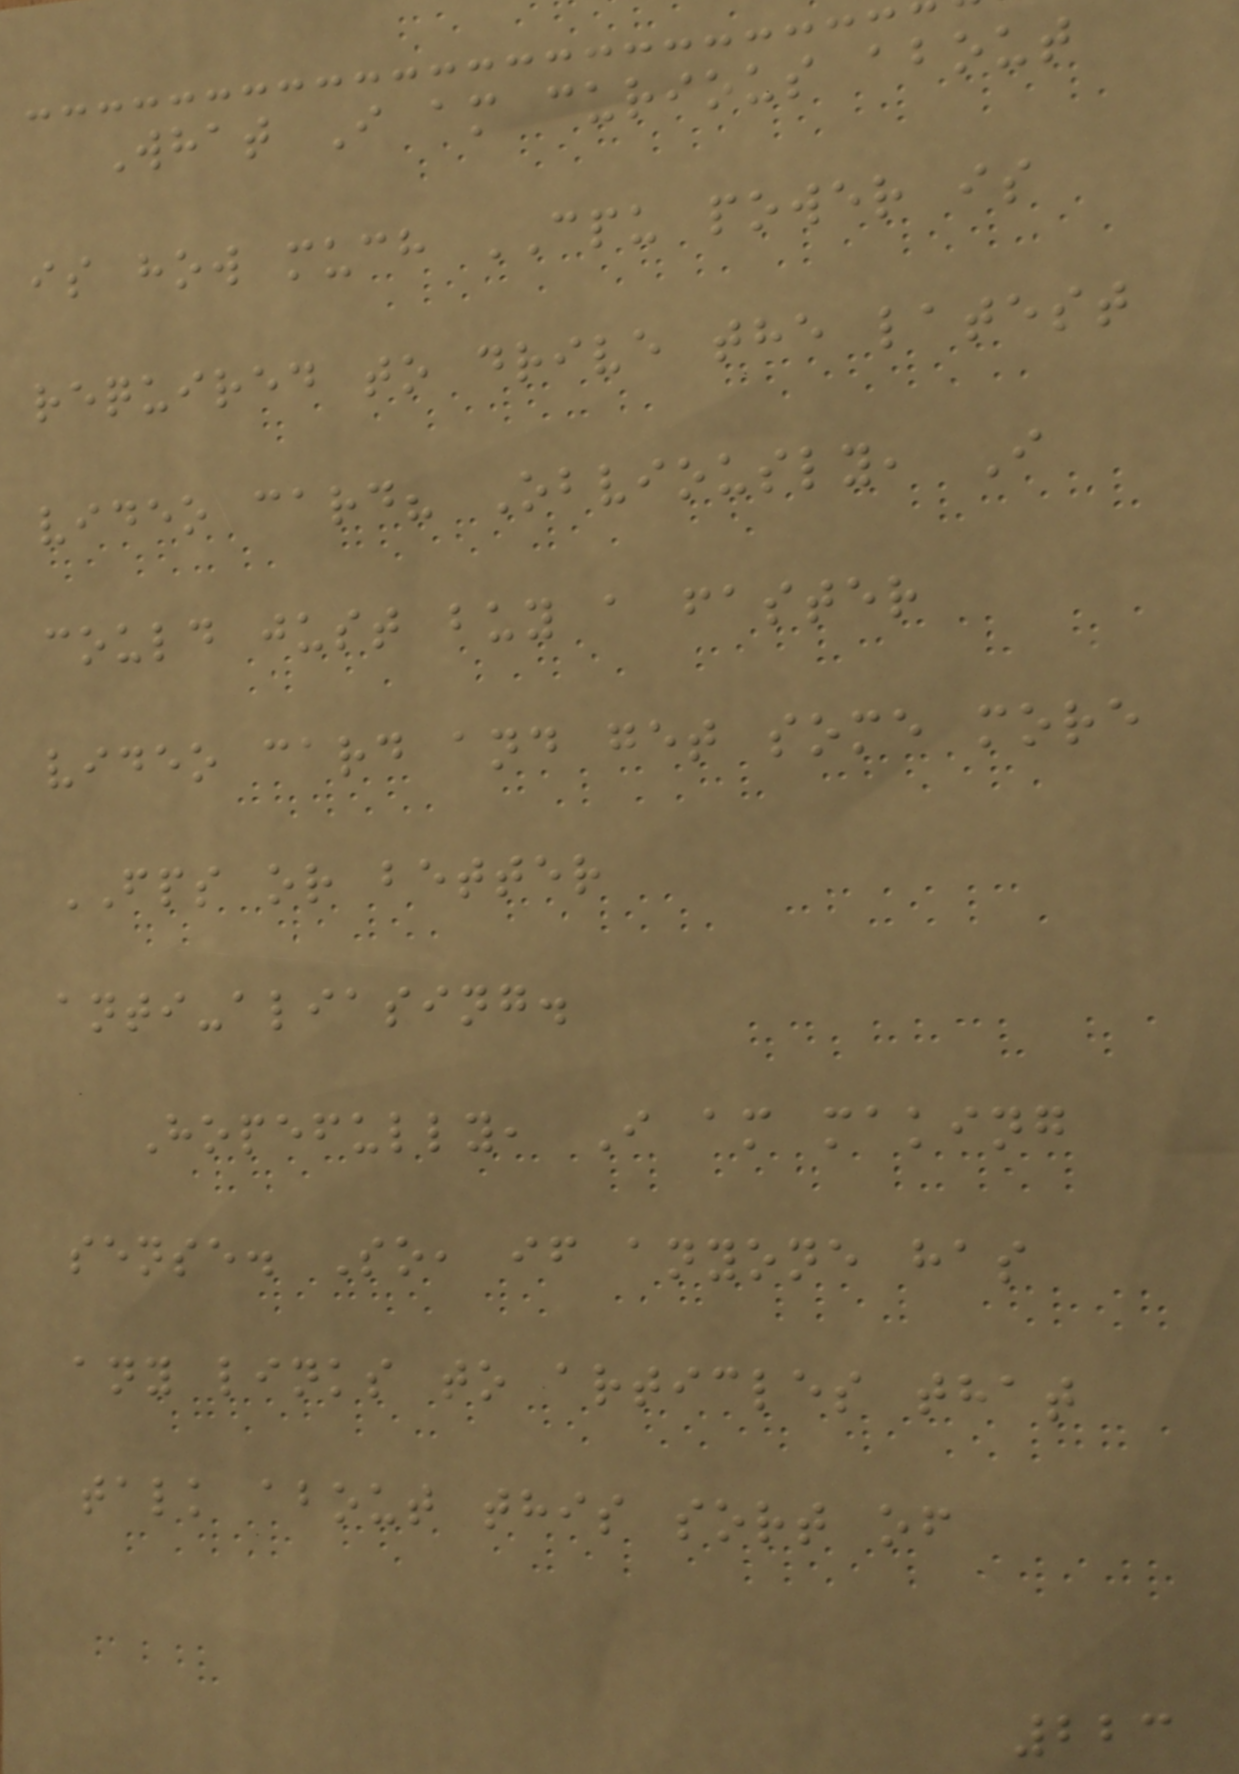What I am curious about
is how much CPU power is
required to drive the latest
video card? Obviously, I
could just buy a faster
video card and get some more
FPS or better
anti-aliasing.
Hopefully, I am making
sense. So, if anyone has
any links to articles that
talk about this sort of
223
